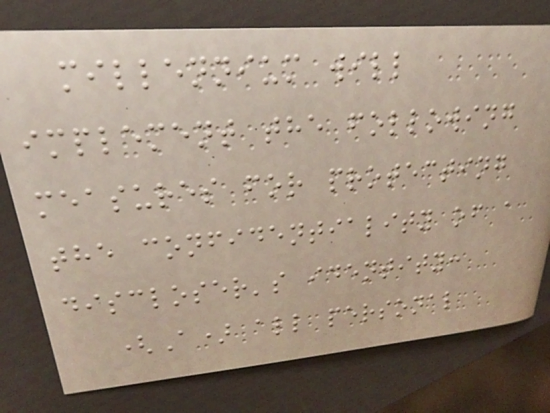millennium will
implement the following
measures for protecting
the confidentiality of a
discloser's identity:
(A) all personal
